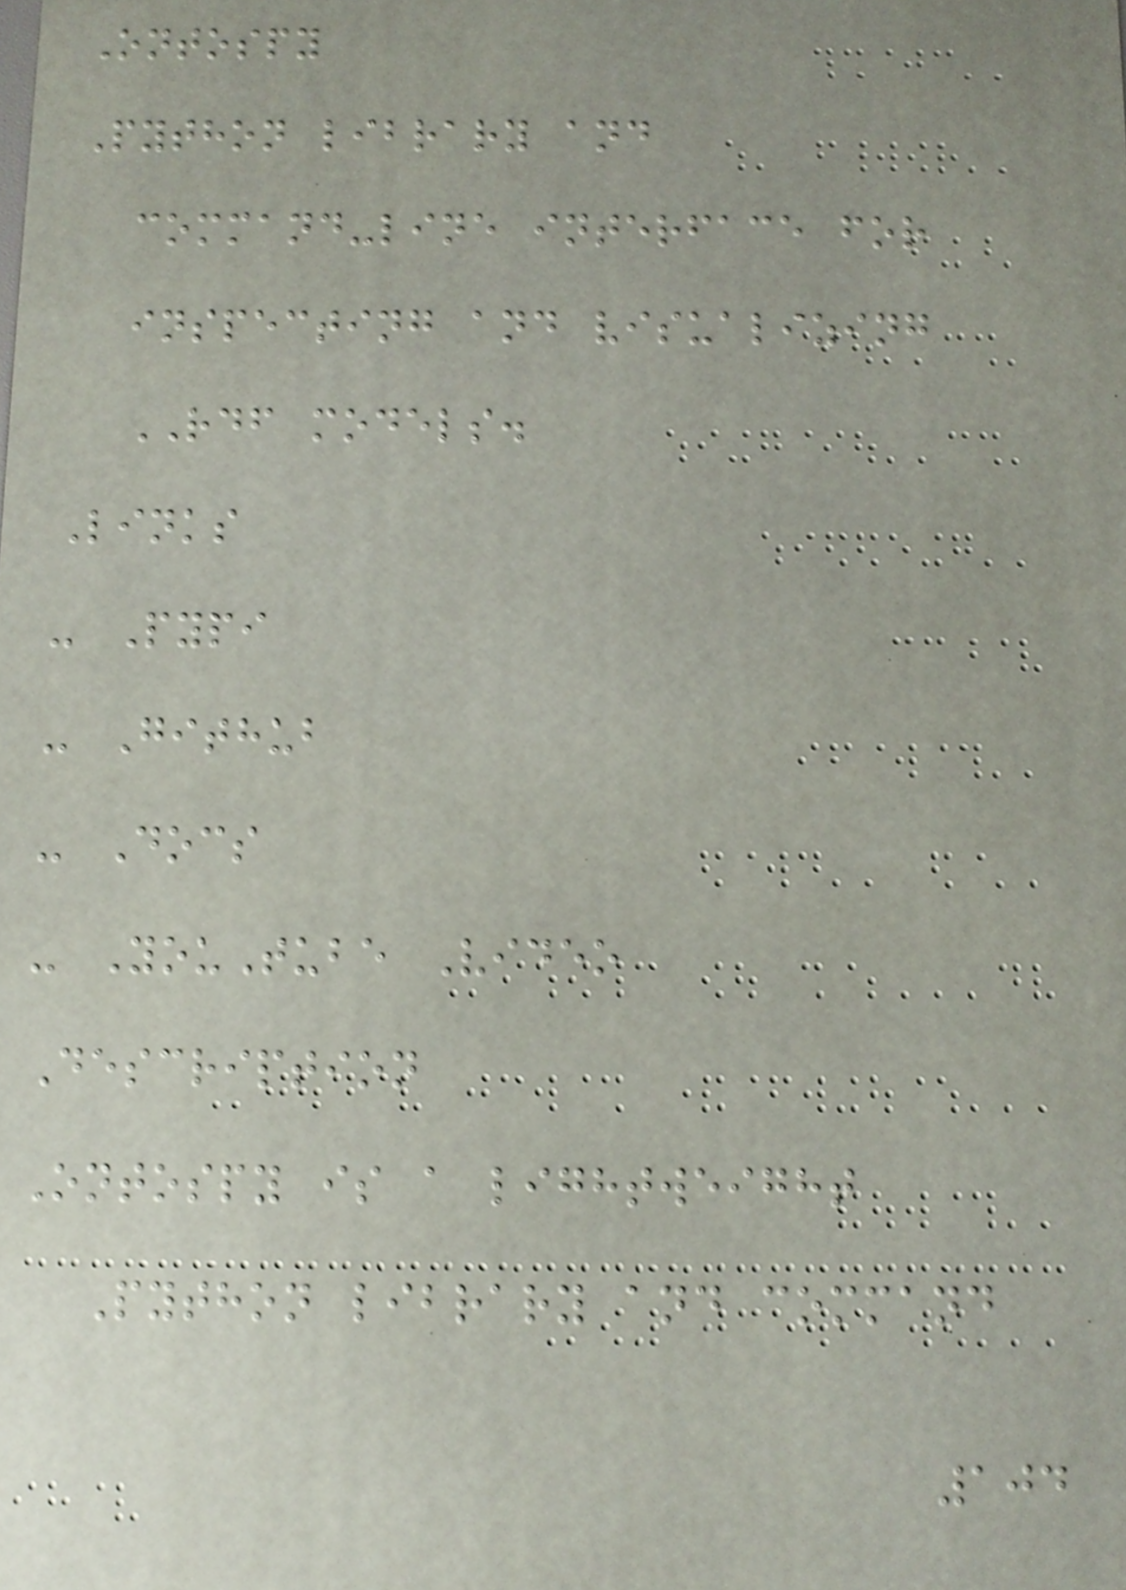Ontospy
Python library and
command-line interface for
inspecting and visualizing
RDF models.
Links
- Pypi
- Github
- Docs
- YouTube Video
Description
Ontospy is a lightweight
Python library and command
104
